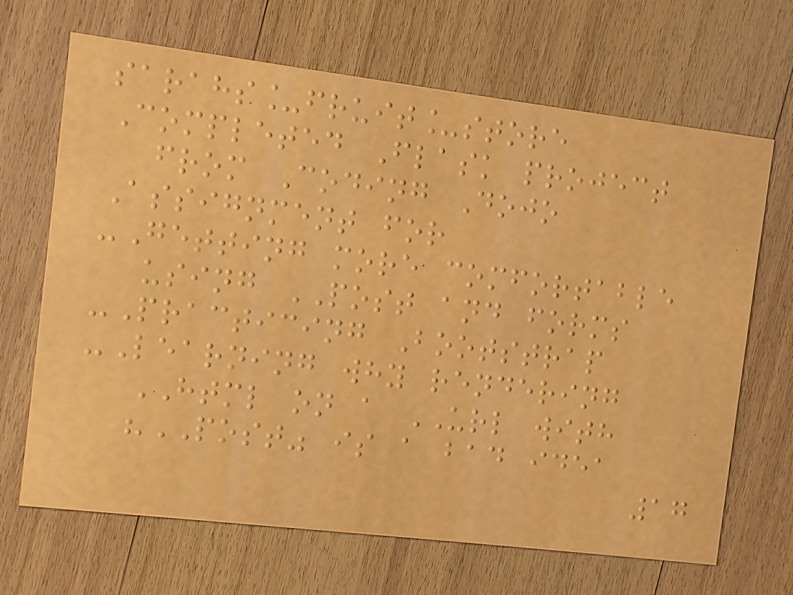sarahs_fruit_store
Completed Flask project
from Coding Dojo
Assignment for
-Getting more comfortable
using POST and forms
-Practicing Bootstrap
-Learning why rendering
HTML on a URL with
"POST" is a bad idea
17
